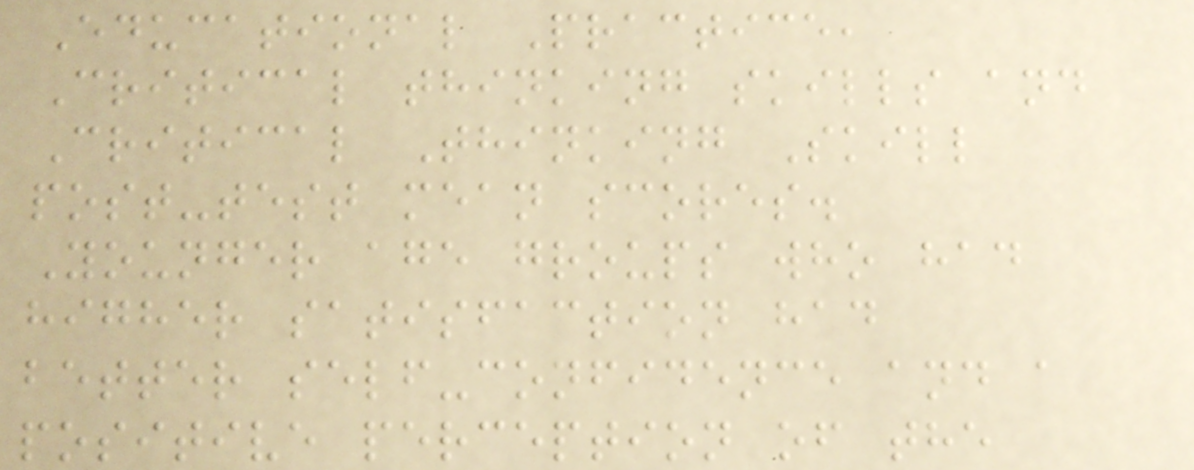Educational Practice,
Critical thinking skills and
Critical Thinking Skill
post-test mean scores.
Younger age groups who had
higher satisfaction had
better self-confidence and a
positive perception of the
